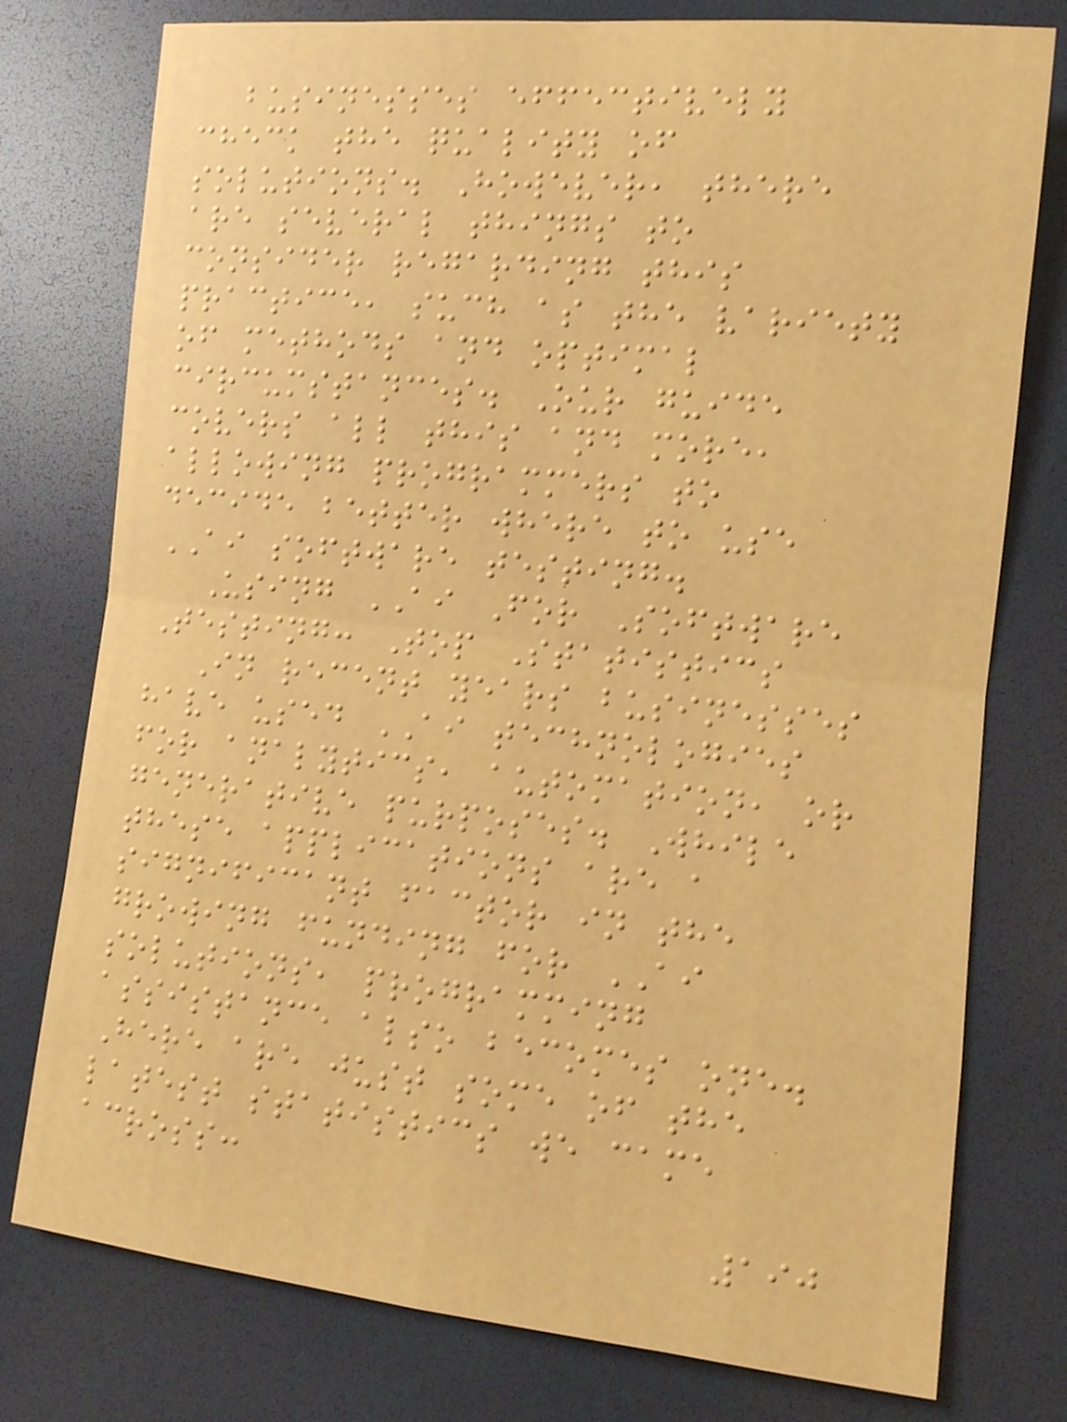businesses effectively
check the quality of
solutions. However, there
are several things to
consider regarding this
practice, such as the variety
of methods and optimal
circumstances. Our guide
covers all this and more,
allowing programmers to
decide better where to use
AI software testing.
Using AI For Software
Testing: Top Statistics
In recent years businesses
have used AI technologies
for analytics, automation, or
generative purposes. While
these applications are a
significant factor in the
growing funding for AI
solutions, programming
assistance also becomes one.
Here are just some of the
latest statistics we came
across:
190
